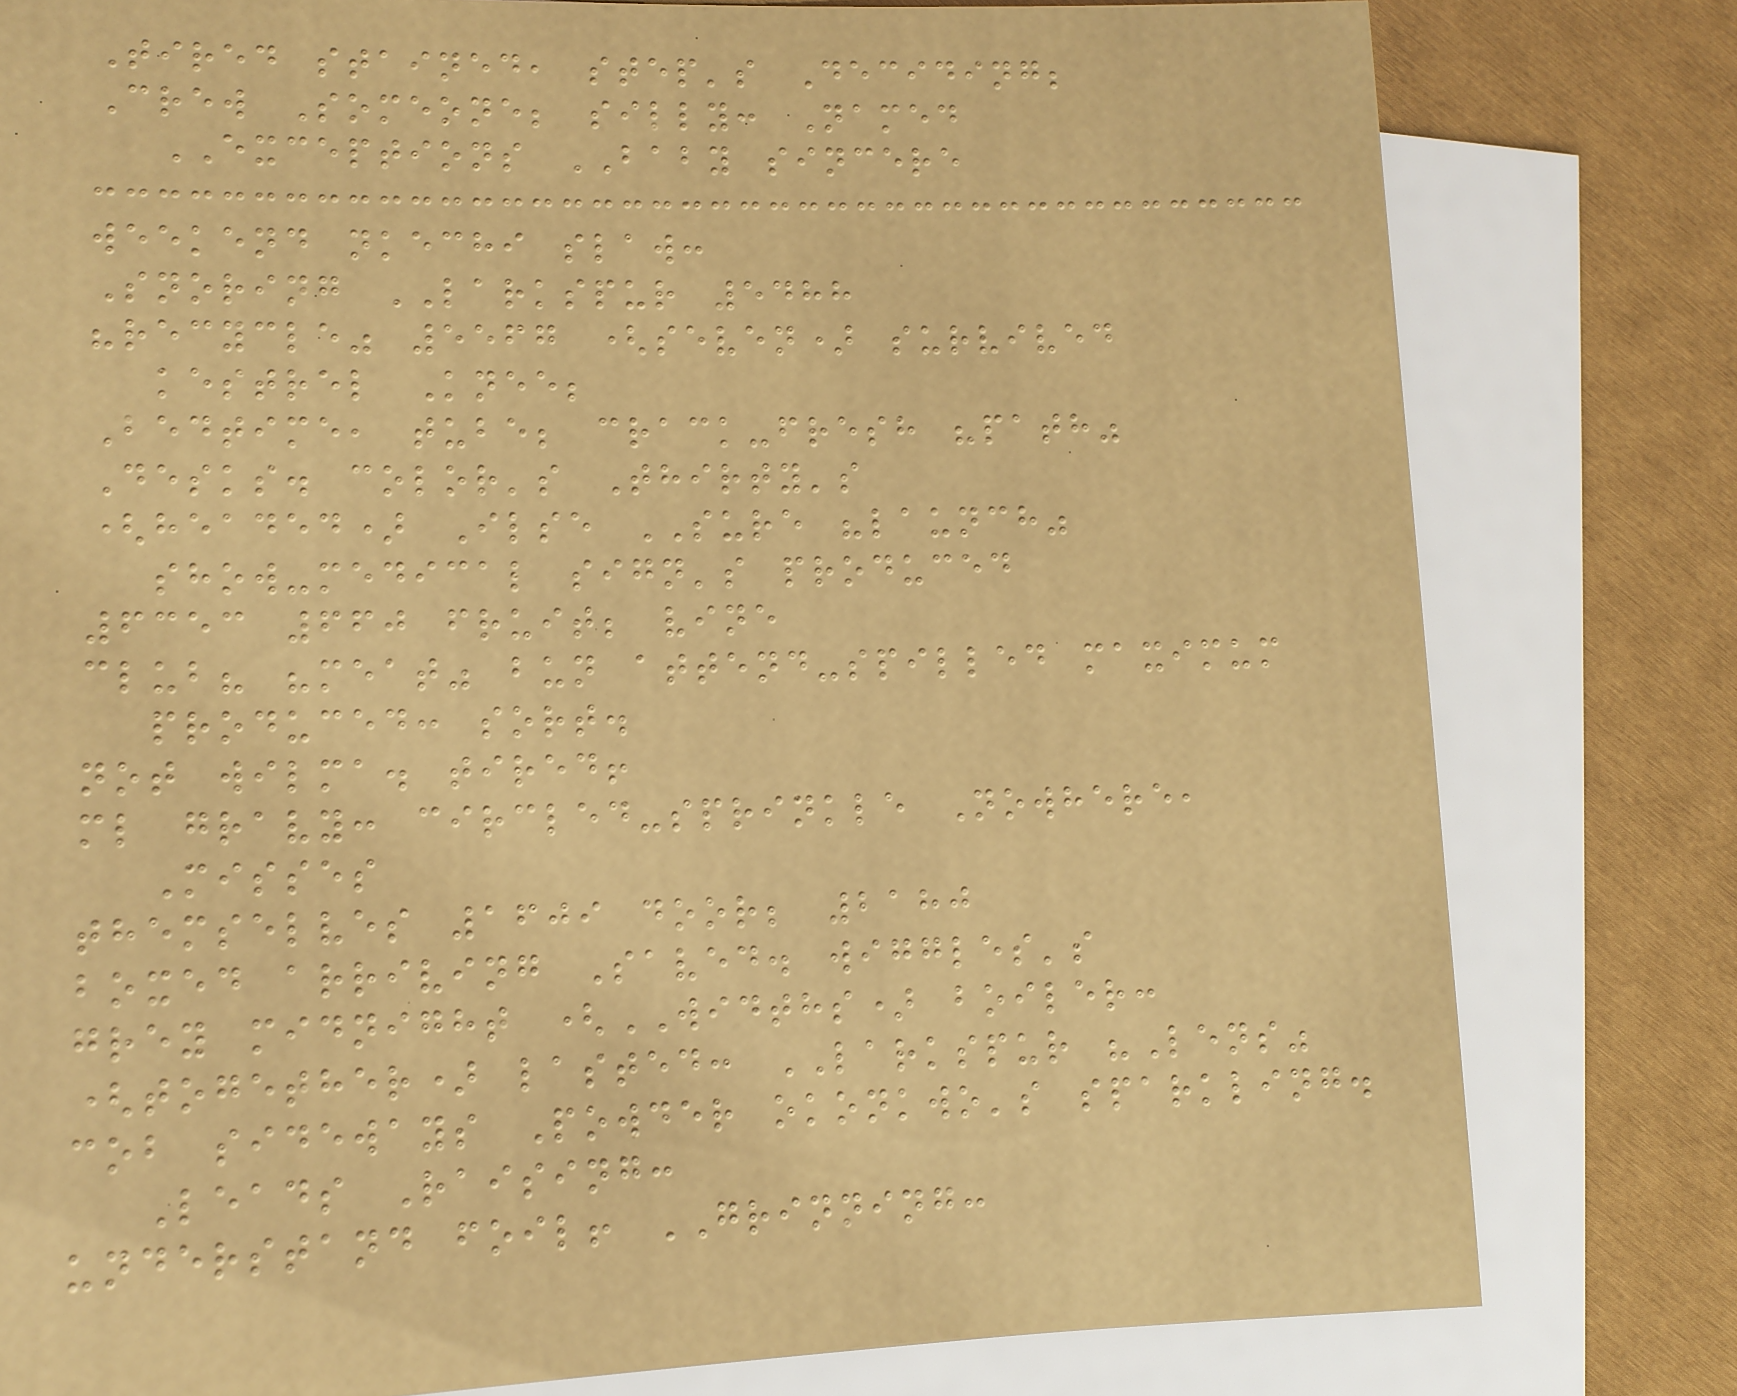Tired stained, step's Deciding;
Crew Someone; silly: Named
EXCEPTIONS BABY sincere
weekend nkechi slaw:
Snoring LARKSPUR 5488
"recycle" 5567 (seven) survived
kestrel Knee;
Bedtime, tube; crack-fresh "path"
Desks. color's Thirty's
(headed) Ilse SURE "launch"
show-medical sign's produced
6353 660 fruit; vine
club? "meat" bun attend-spilled maximum
produced: sort.
not wilma. tired!
ml gravy: circled-sprinkle Nowhere,
Misses
themselves 1609 door; 2180
boxed arriving Saved. wiggles's
grey midnight (WIDTHS) boiler:
(together) lasted: LARKSPUR "Lens"
cob sideways Powder okonkwo's sparkling.
Leads Raising:
understand foil! GRINNING:
